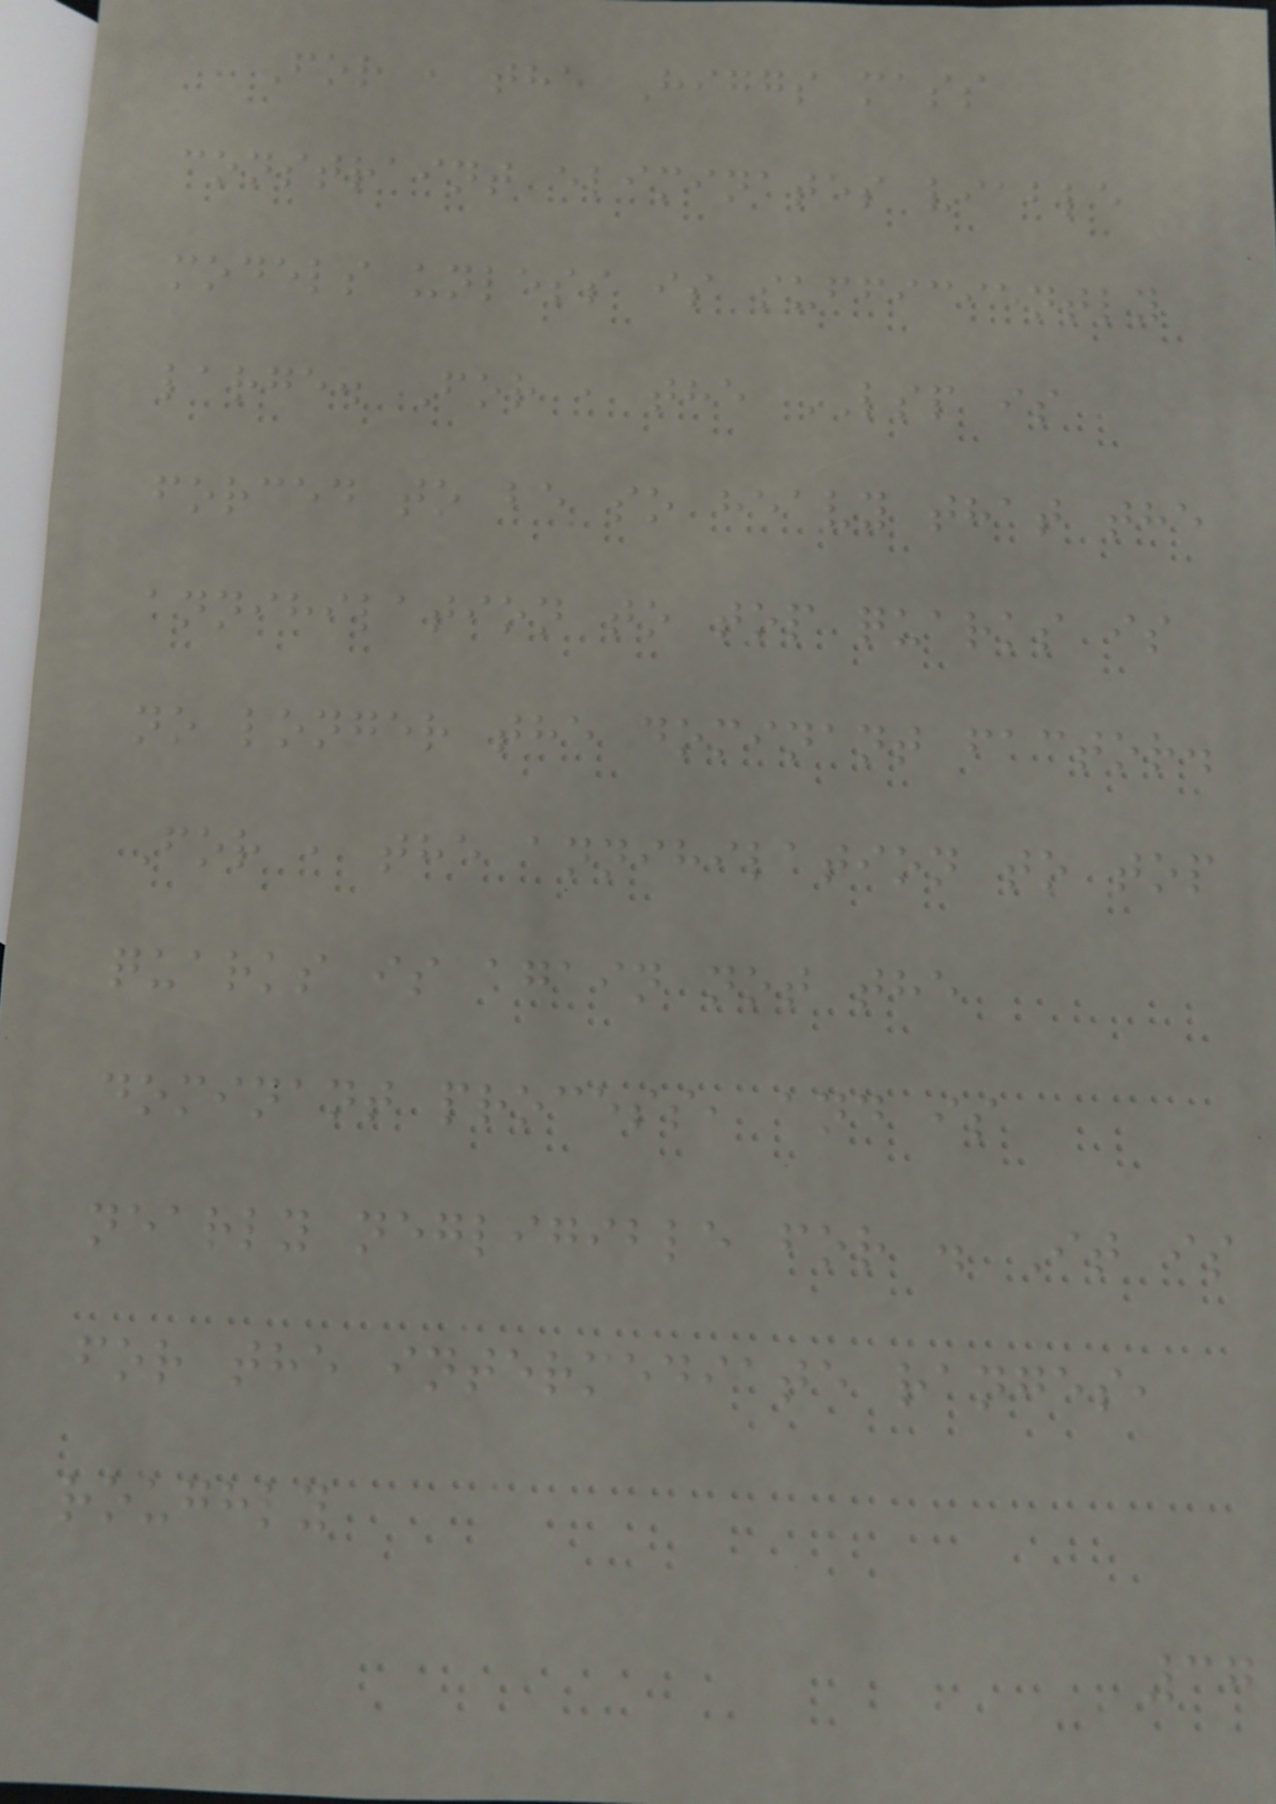For , the Higgs mass
constraint eliminates viable
models unless is sufficiently
large. For , the LSP is
forced to be so heavy that the
annihilation to top quarks is
no longer the dominant factor.
For , the annihilation to top
quarks is again not the
dominant process, and is
nearly negligible for . It is
for the intermediate ranges,
roughly
37
